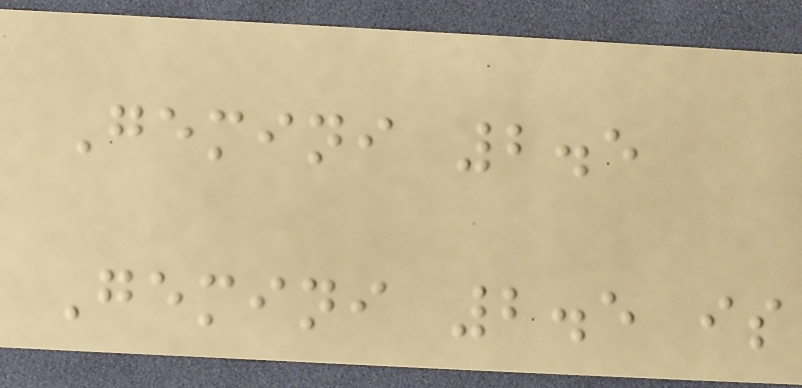Gemini 2.5
Gemini 2.5 is
